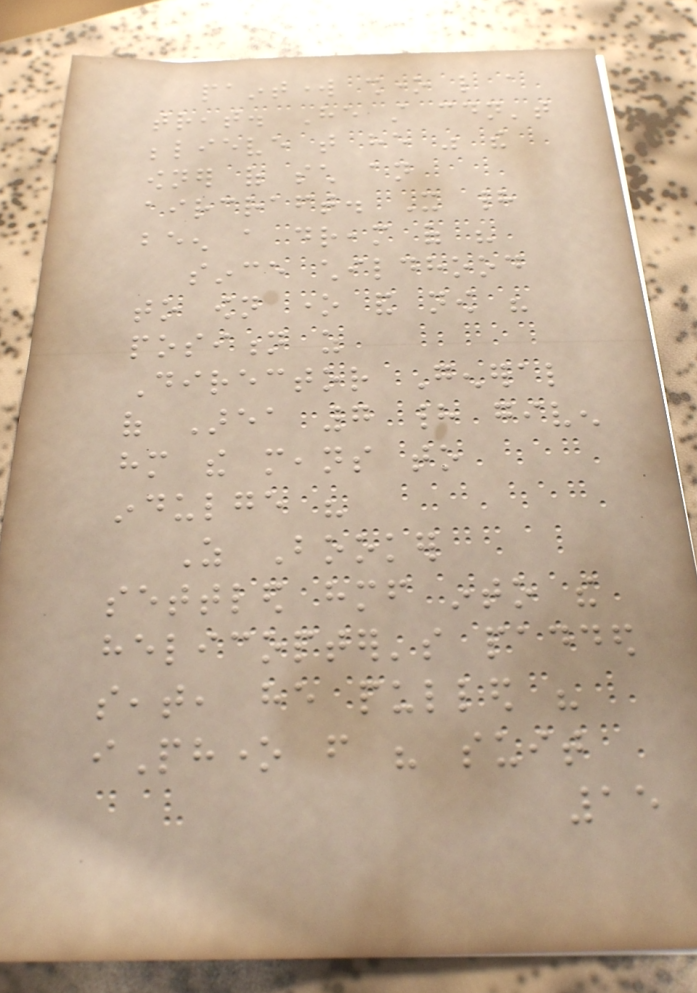paintwork shone like a
treat. He still couldn't
believe that he was the
owner of such an
aircraft. It had
been a dream of his
since childhood
to own one and now his
position as
Director General
of Area 7 had given
him the means to
indulge his
As Booker
settled himself into the
helicopter's padded
seat, he pulled his
iPhone from his suit
15
